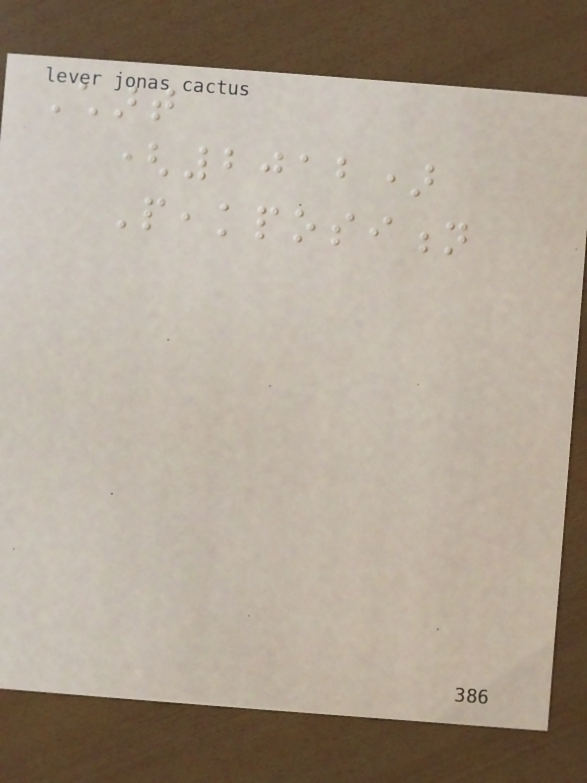Chart
(2012)
Peakposition
